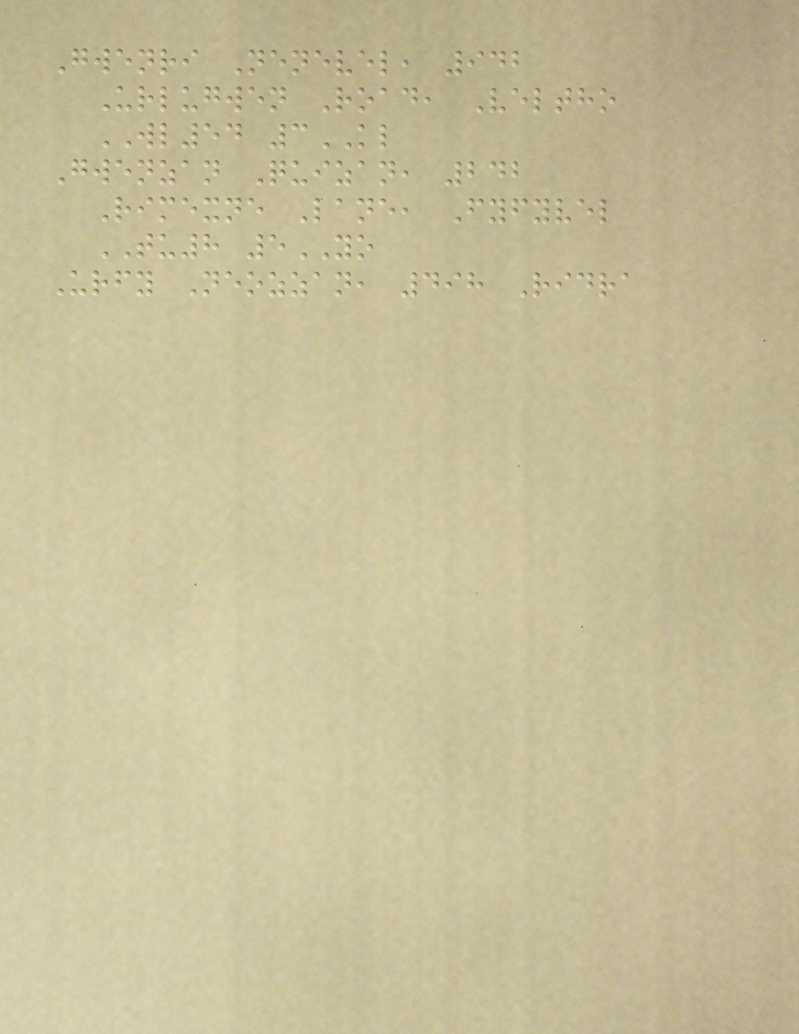Gwenri Nenevel, 942
Urlugwen Road, Veltho
WL54 3KL
Gwenzan Quizan, 242
Rimexne Lane, Fyfyvel
TU8 5YO
Urfy Neozzan, 498 Ridra
